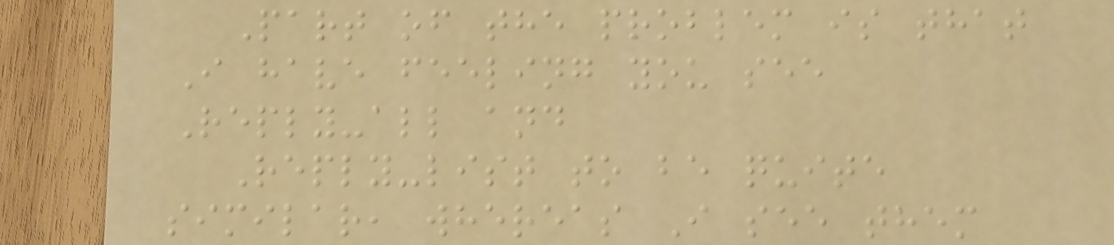Part of the problem is that
I have feeling you see
Reply-all and
Reply-list to be quite
similar, whereas I see them
